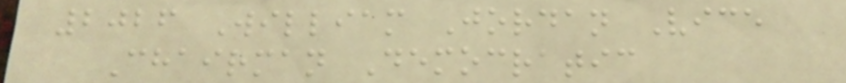2026 William Jordan Vice
Chairman Democratic
